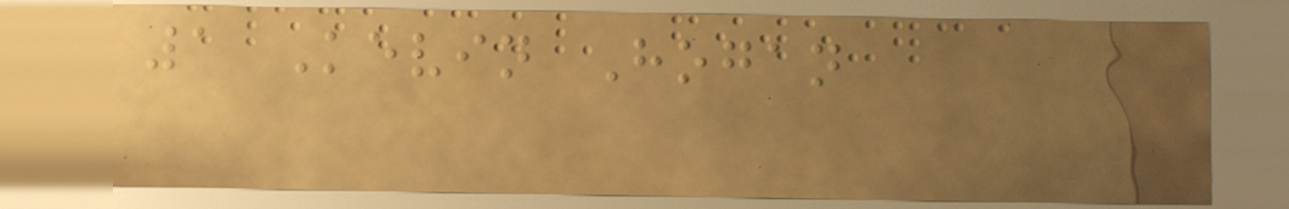1 Kevin Hogan
